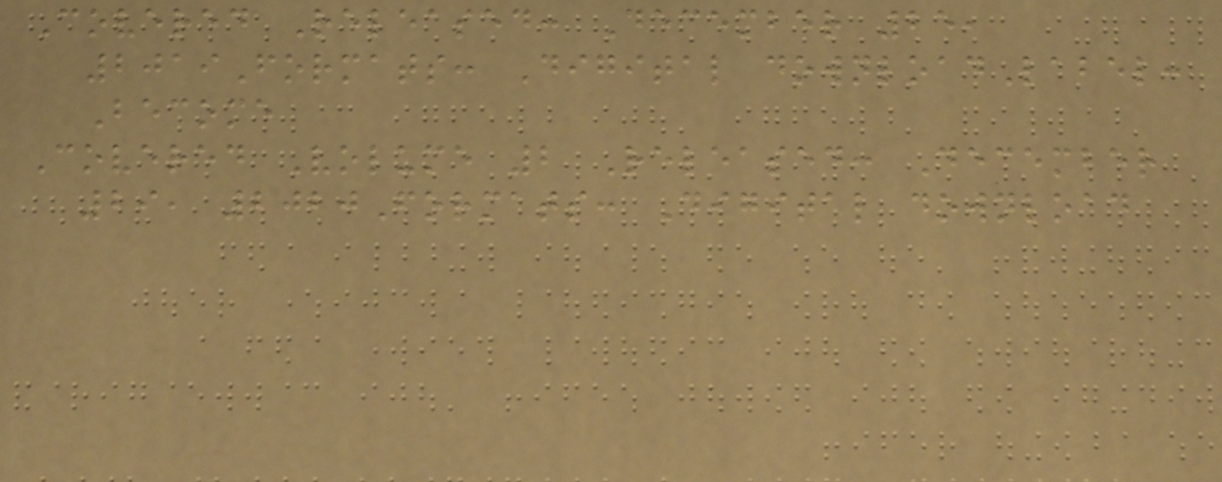Covered Released: December 25,
2019Formats: Digital downloadLabel:
Become
Covered Volume 2 Released: December
29, 2020Formats: Digital download
